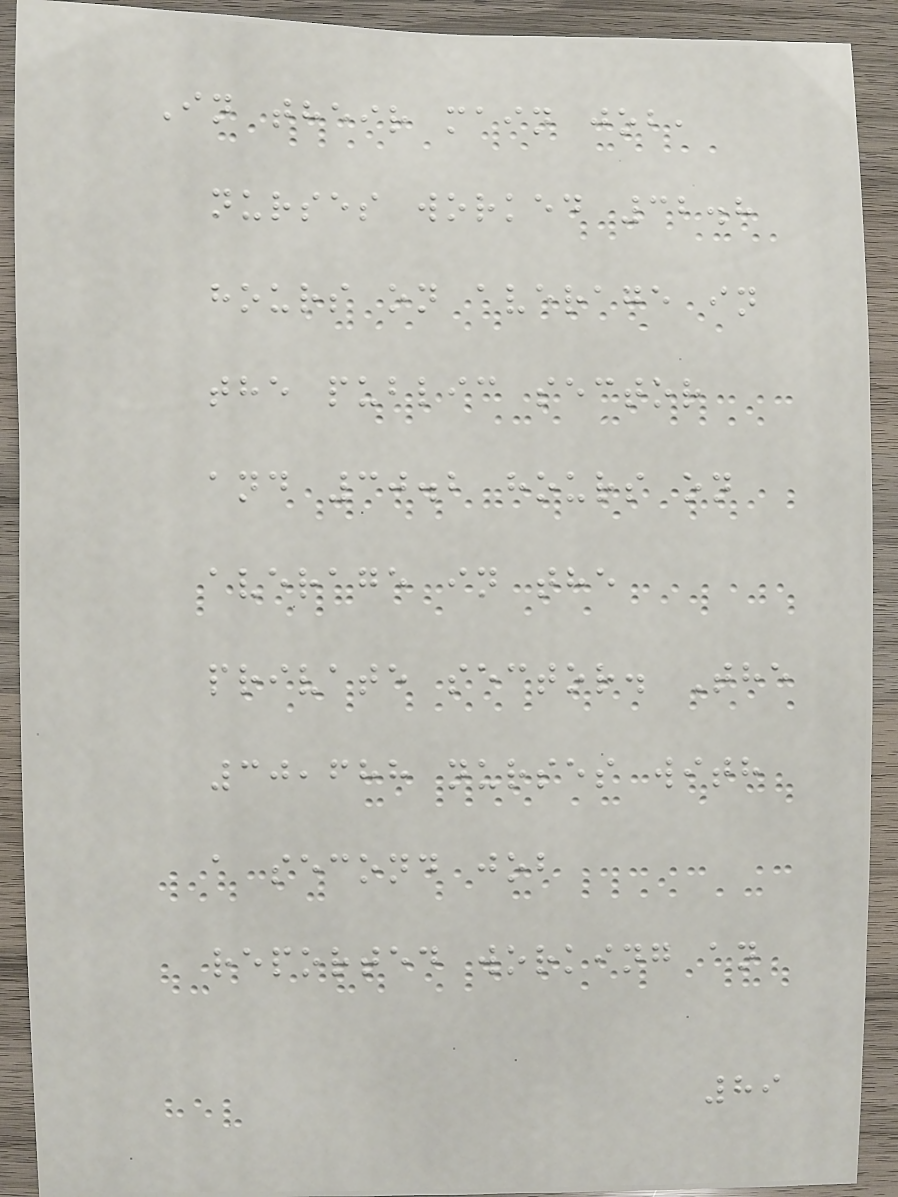In their main job,
nurses worked 32.8
hours on average in
the public sector
and 30.2 hours on
average in the
private sector. The
30,688 nurses with
a second job
reported working an
89
